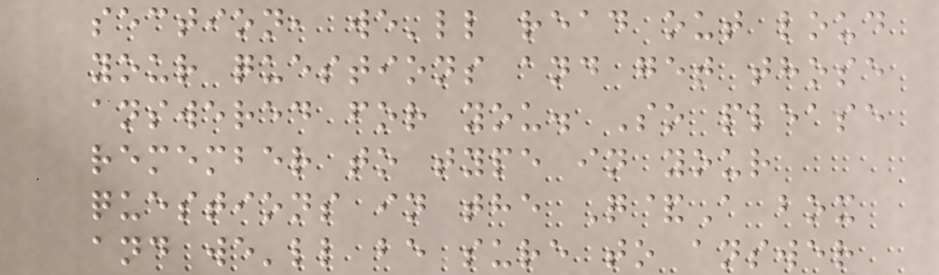section, we'll read out loud
your questions and get those
answered for you. So please
remember to type in your
questions in the Q&A box
and we'll be sure to answer
